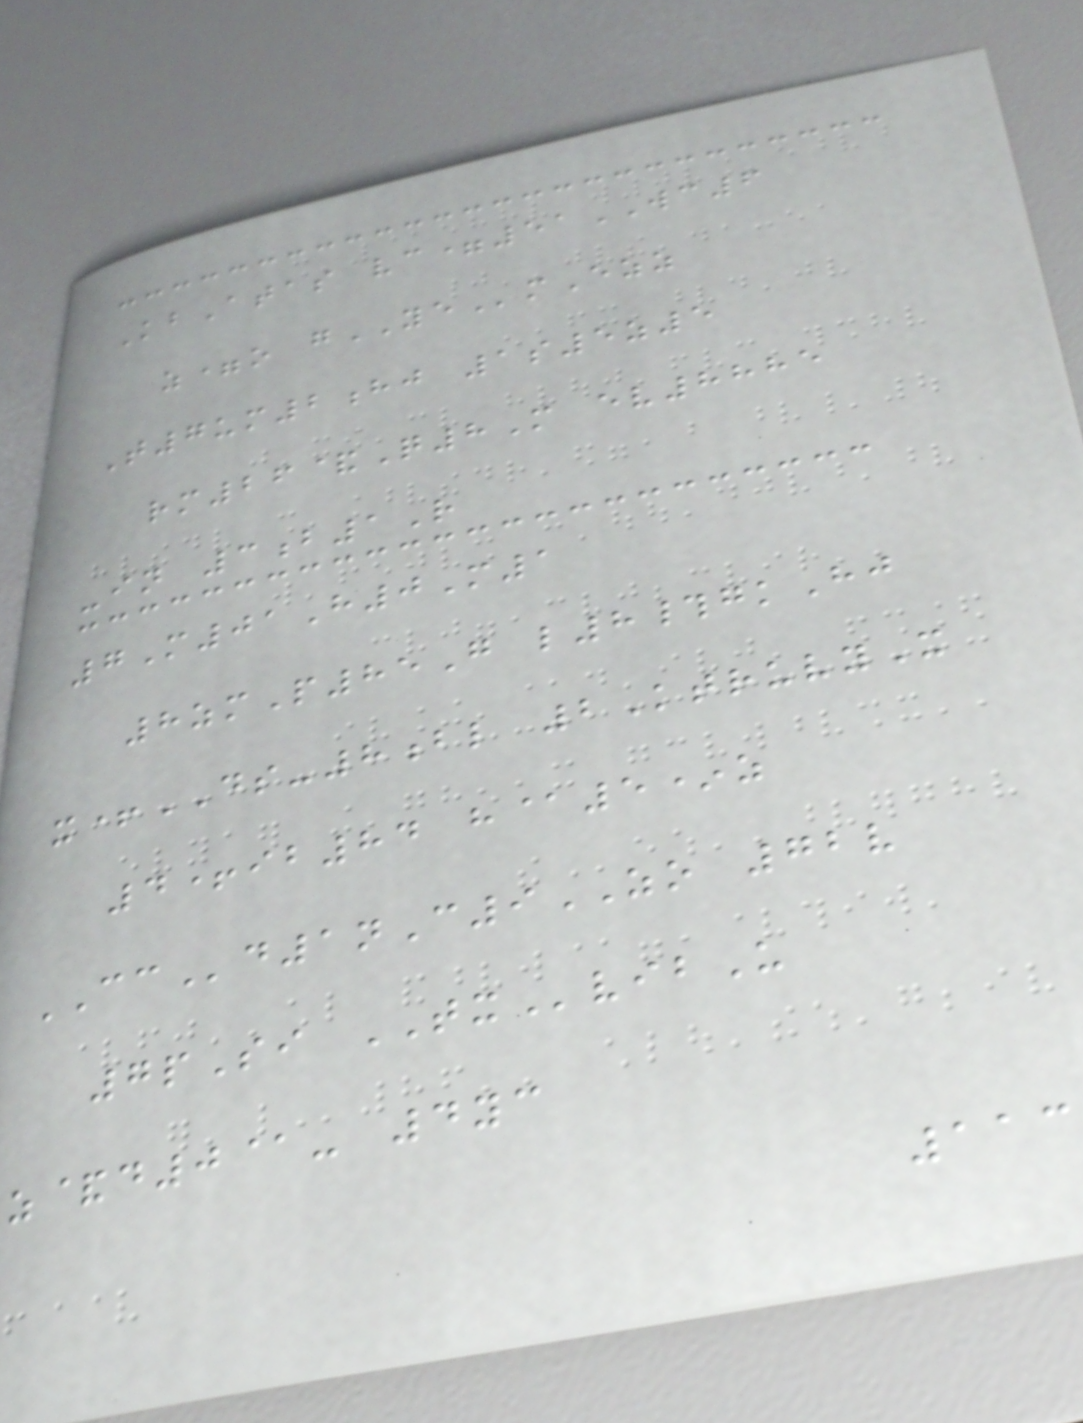KbAtas vc=51WC6
z=o gYEmEzz
T7um2hj 1s5z5
rm26&Q8M ev8885
-in 3b1R
7M01H0M1
8zmP85G l8#gkHj
x+DS-8bl 2KtruvyX
4+ib84 h@5*z
CCd1nC9ZO 72v
7pSi TXvibU
z&d0@- 4yc
113
